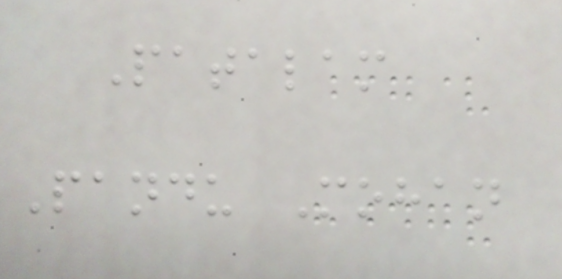Patalam
Pandu Mohan
